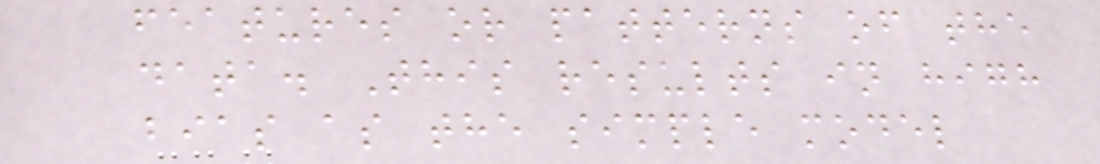features or patterns of the
data. This results in high
bias as the simple model
